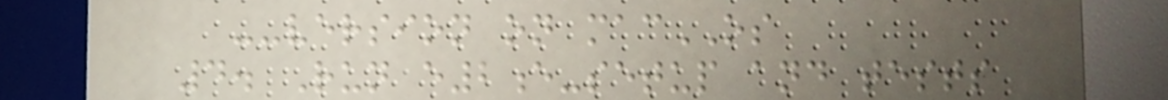--version on macOS
4. Run e2e-setup and tests
